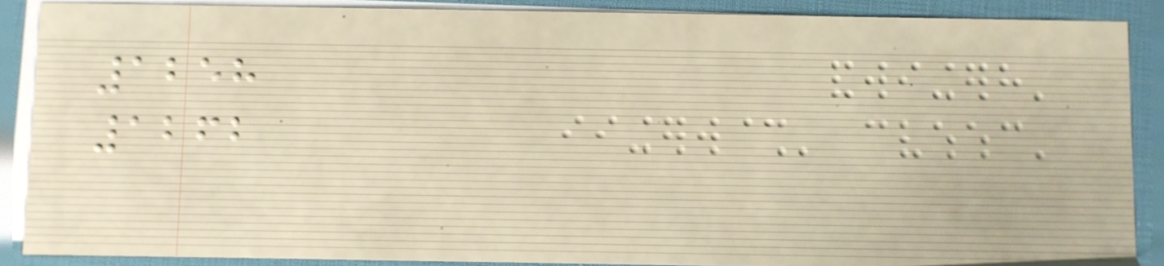1258
1262
